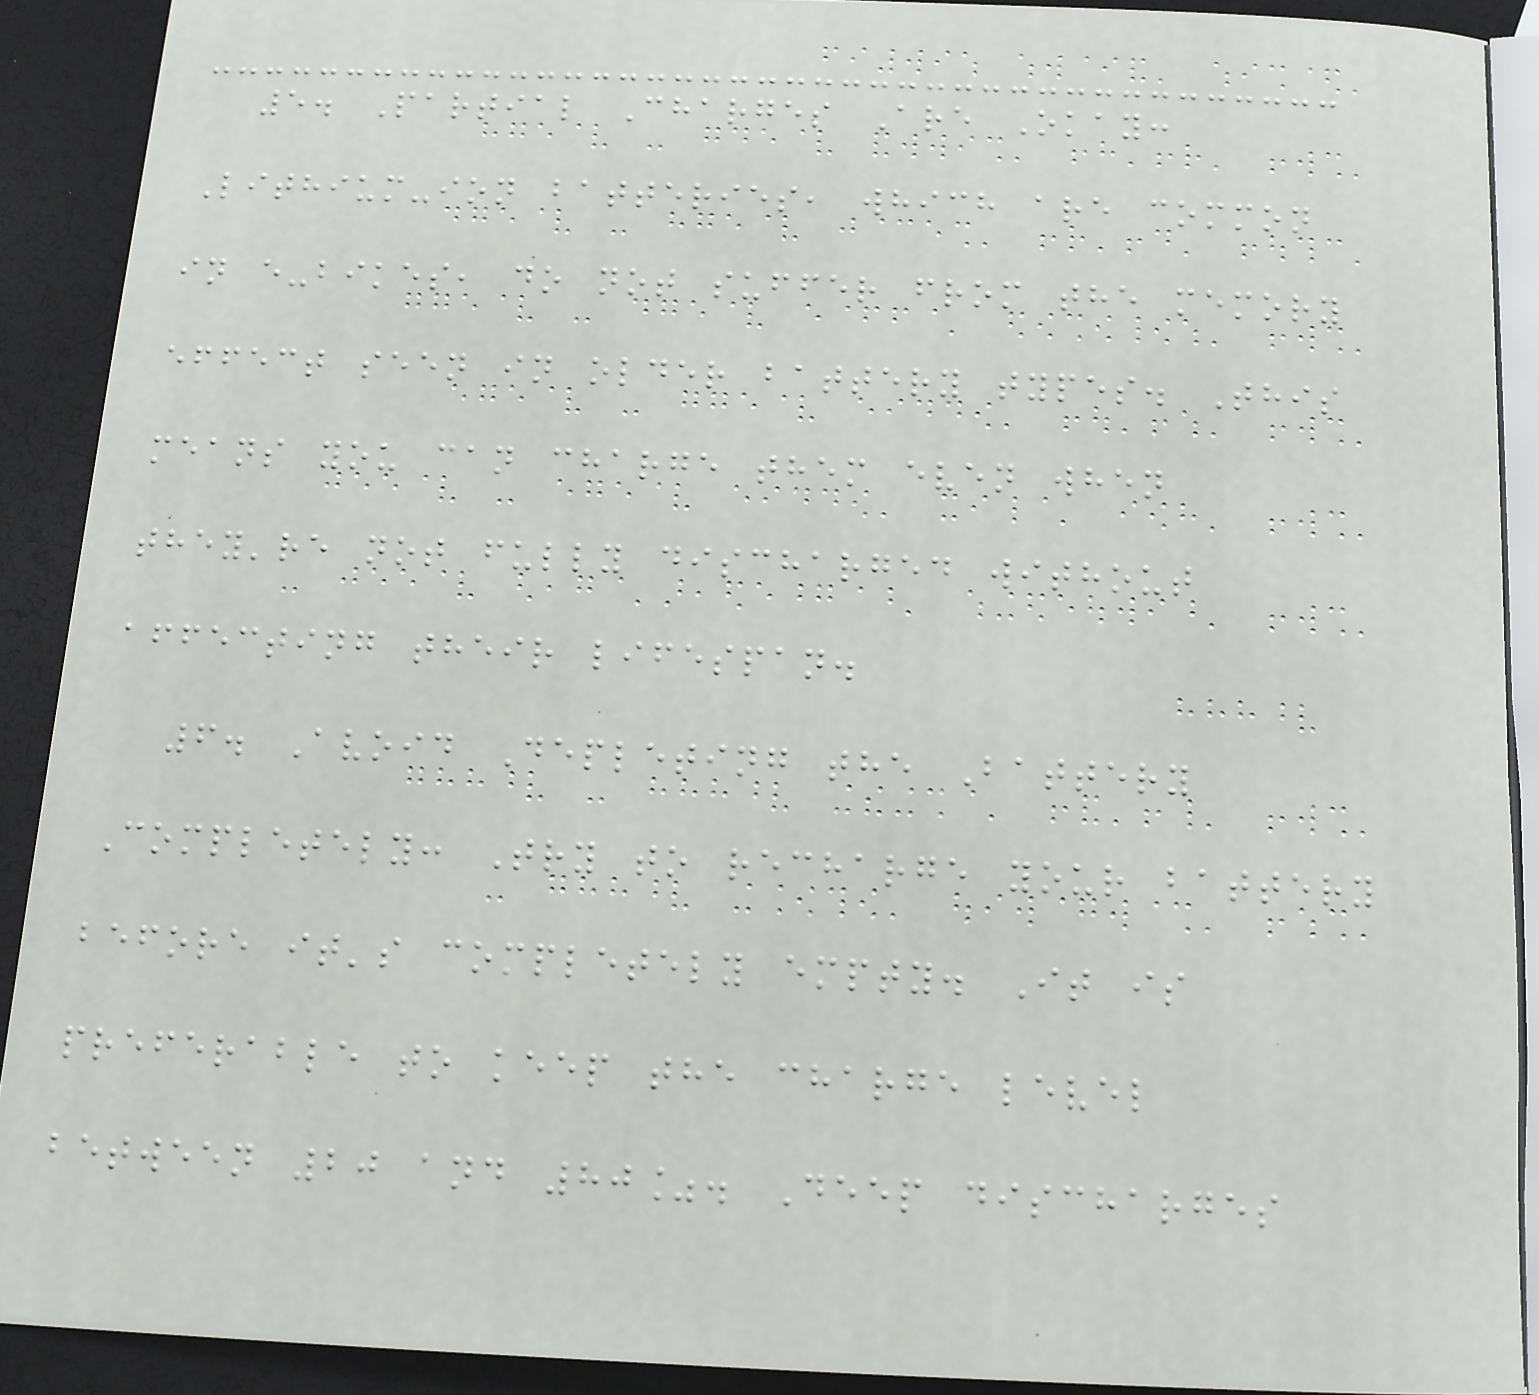5. Partial Charges Are Okay:
Lithium-ion batteries, which are common
in e-bikes, do not suffer from the memory
effect seen in older battery types. This
means you can charge them even when
they're not fully discharged without
affecting their lifespan.
6. Avoid Depleting the Battery
Completely: Try to recharge your battery
before it's completely empty. It is
preferable to keep the charge level
between 20 and 80%. Deep discharges
